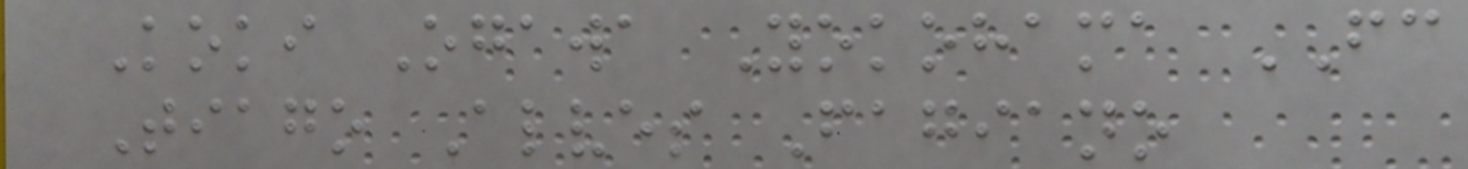Koki Ogawa Yokohama FC
Tiago Alves Fagiano
